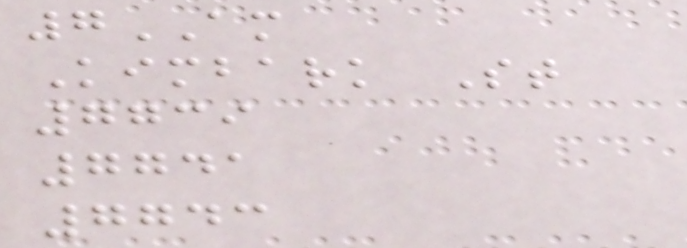7AM
Kimbark St
7739
7741
7743
